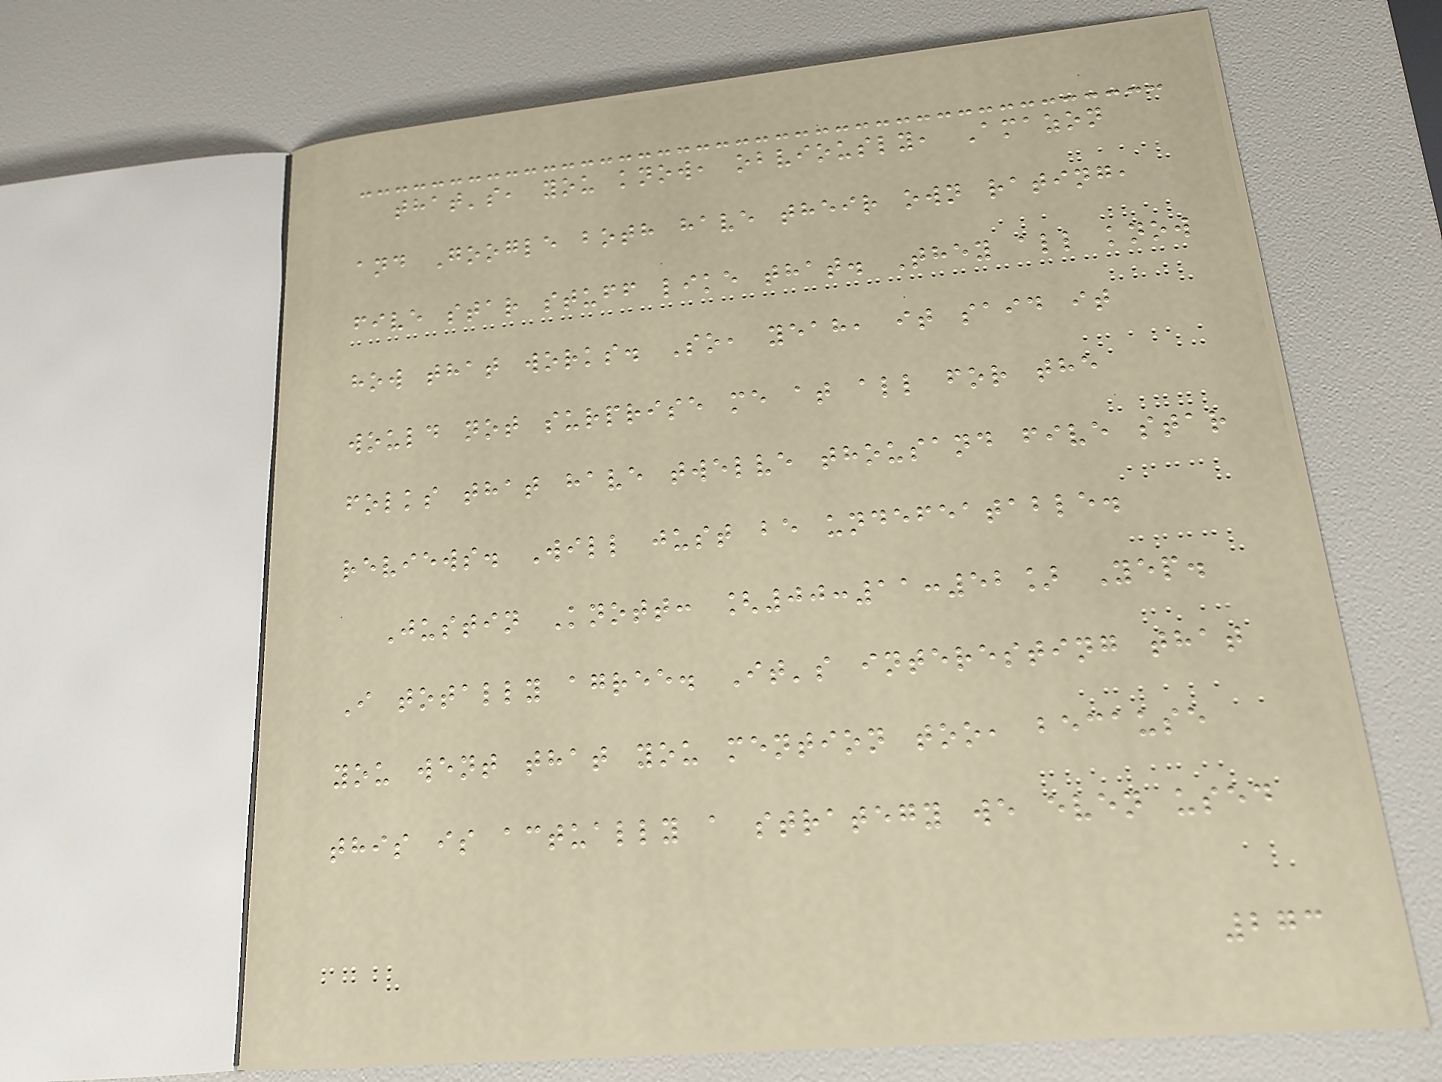that's, you know, obviously, Amazon
and Google both have their own rating,
five star stuff like that. They all know
how that works. So, yeah, it said it
would not surprise me at all for the
folks that have twelve thousand five star
reviews. Will just be undefeatable.
Justin Knott: [00:11:52] Yep.
I totally agree. It's interesting that
you went that you mention too, because
this is actually a strategy we even used
273
